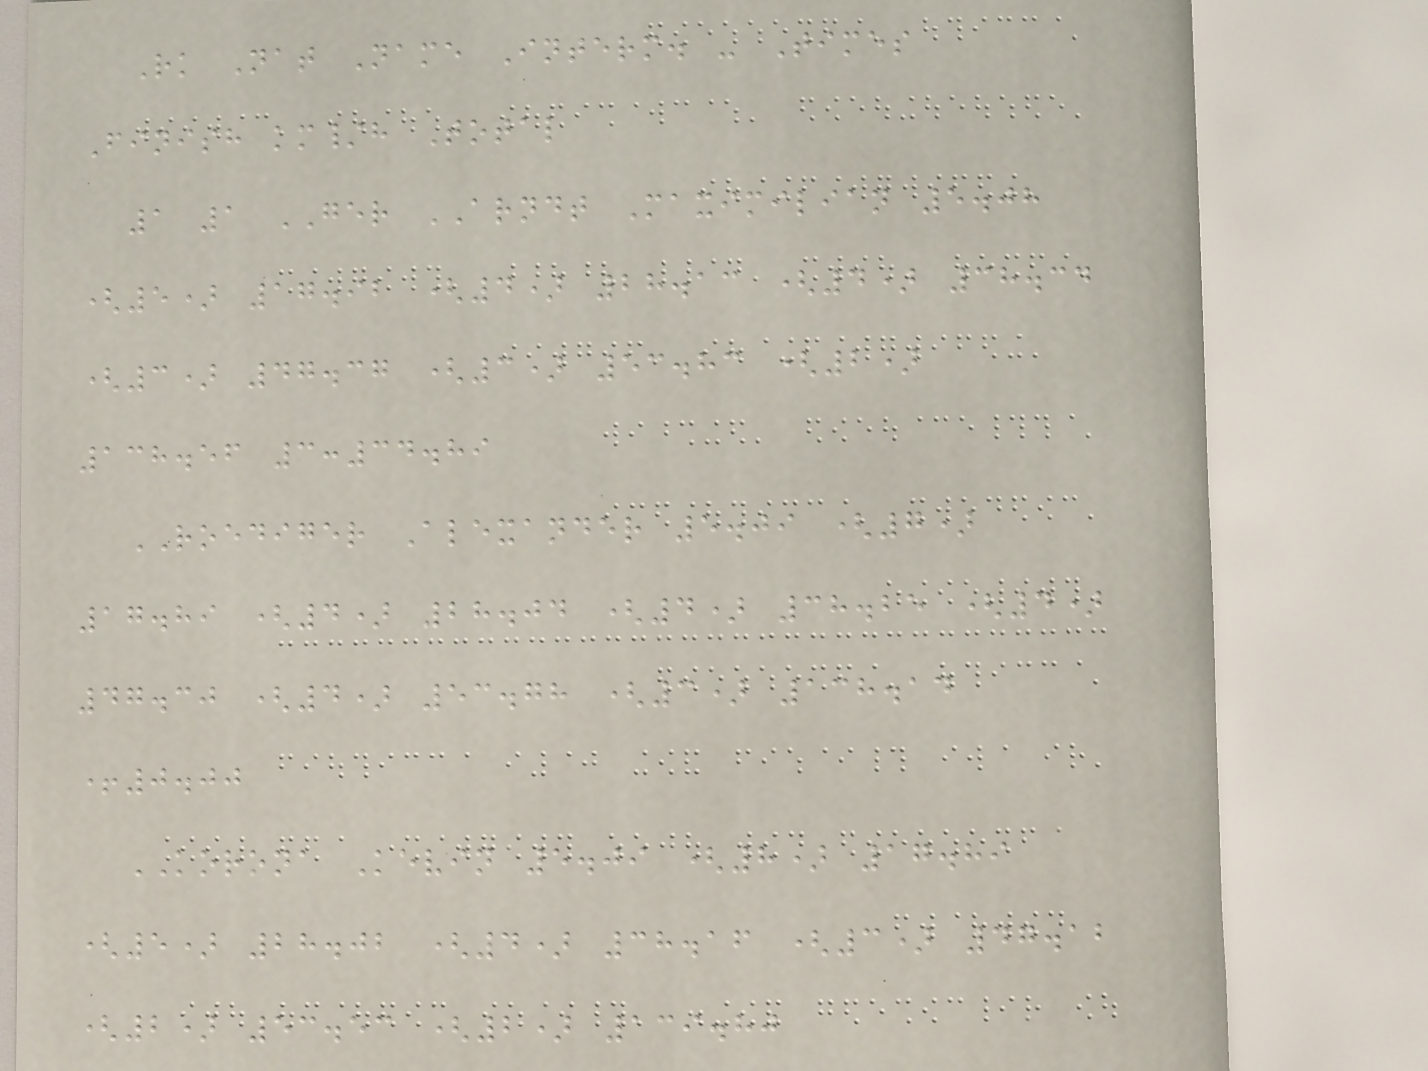Rk Nat Name Interm. - Times
Finish km/h Total
1 1 GER ARNDT Maximilian 5.08
(5) 17.92 (4) 28.13 (4) 38.34
(3) 47.37 (3) 53.83 (2)
138.56 3:34.89
ROEDIGER Alexander 5.09 (7)
17.89 (4) 28.04 (4) 38.25 (4)
47.30 (4) 53.78 (3) 138.14
+0.00
KORONA Kevin 5.09 (8) 17.89
(5) 28.02 (4) 38.16 (3) 47.12
(2) 53.53 (2) 139.80
